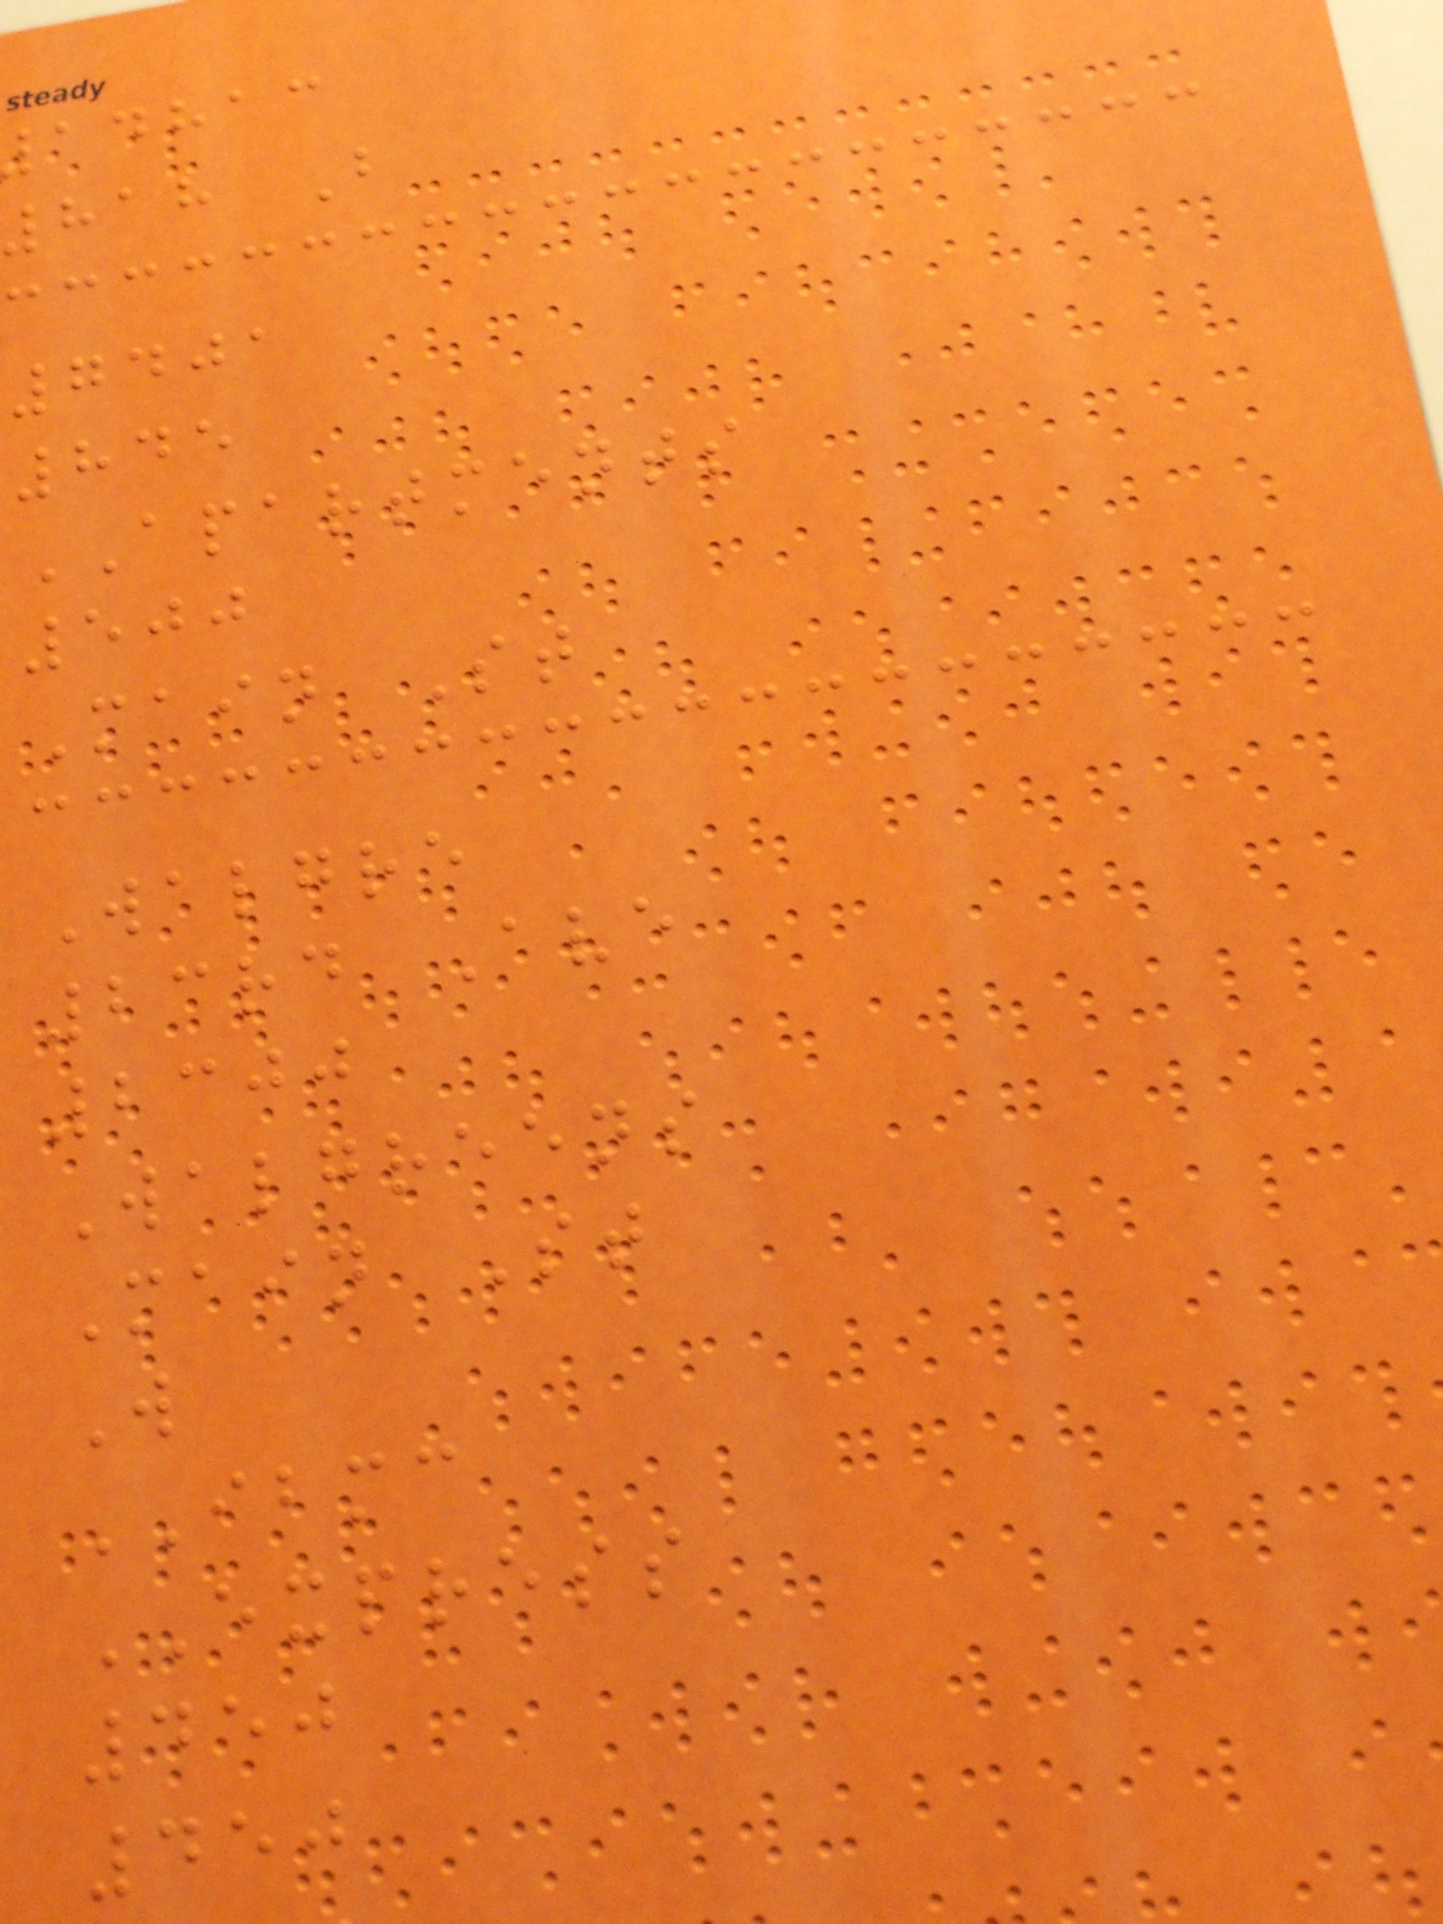adhac
hah B
7401
845
APARTMENTS
500
Main St
Walgre
23rd Ave
2300
Walgreens
Main St
W
IBMC
EXPRESS
450
450
